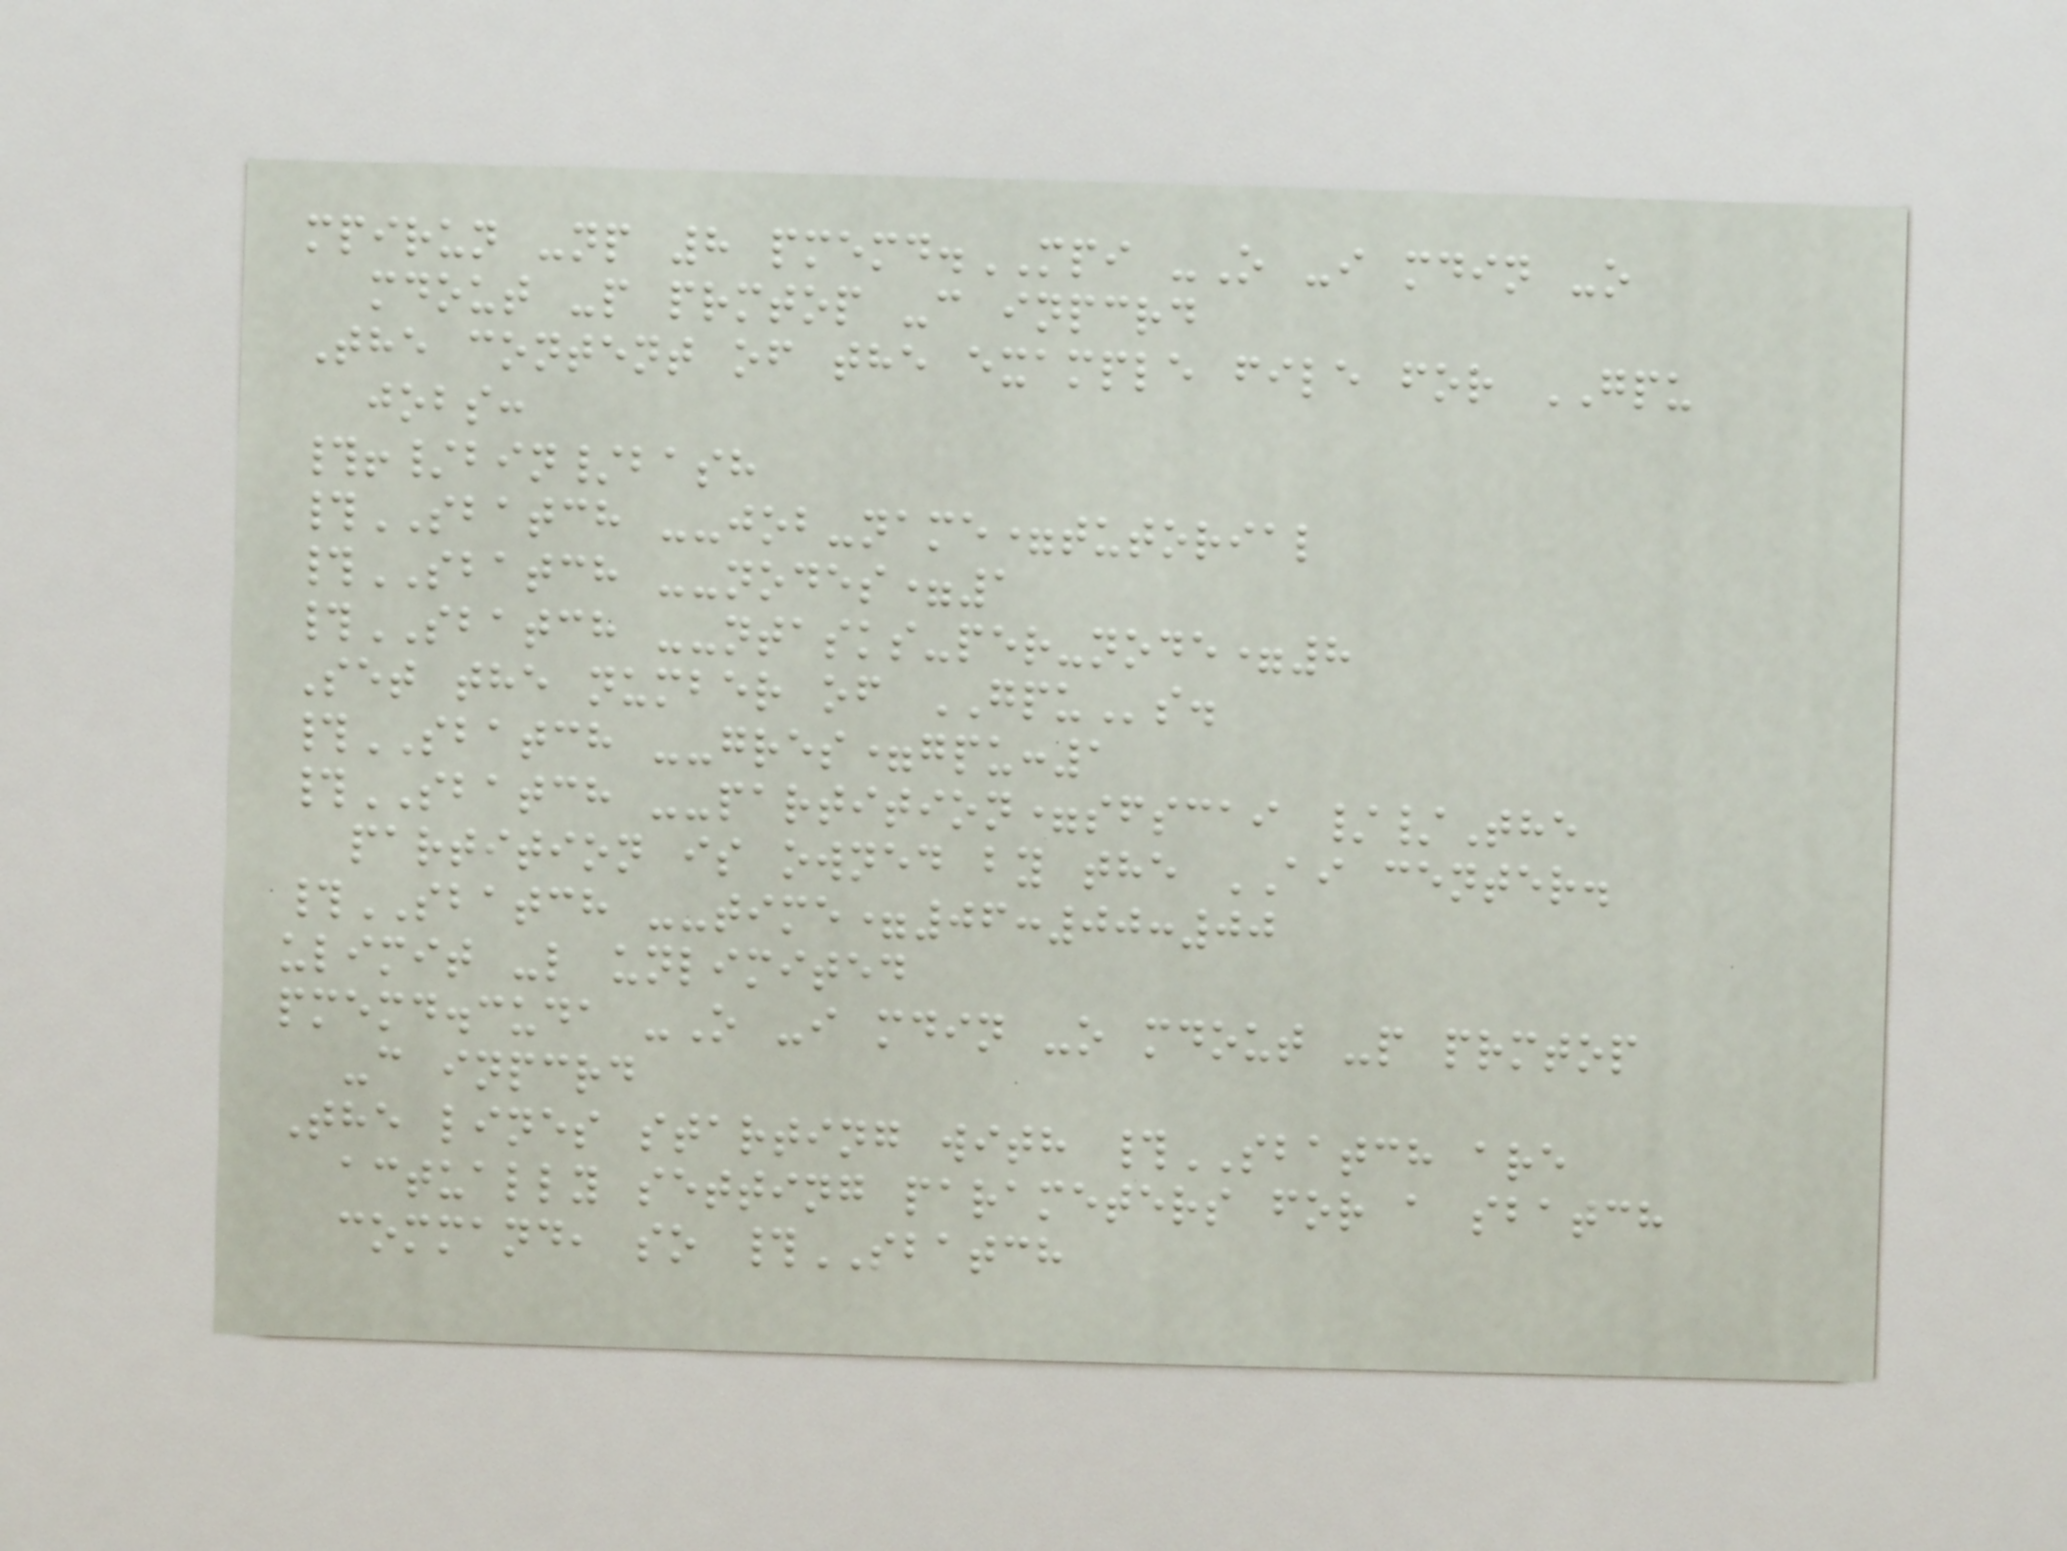mpirun -np 8 pmemd.MPI -O -i mdin -o
mdout -p prmtop -c inpcrd
The content of the example file for GPU
jobs:
#!/bin/bash
#SBATCH --job-name=tutorial
#SBATCH --nodes=1
#SBATCH --ntasks-per-node=8
Set the number of GPUs.
#SBATCH --gres=gpu:1
#SBATCH --partition=sfscai //The
partition is owned by the AI center.
#SBATCH --time=06:00:00
ulimit -l unlimited
pmemd.cuda -O -i mdin -o mdout -p prmtop
-c inpcrd
The lines starting with #SBATCH are
actually setting parameters for a sbatch
command, so #SBATCH
